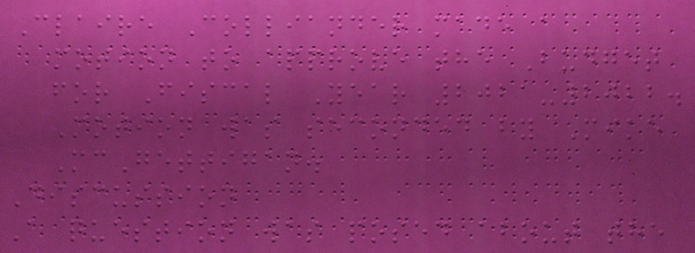Claire Colliander made a
motion to approve the Budget
for Fiscal Year 2021-2022.
Motion was seconded by Mike
McGettigan.
Discussion
A question was posed about the
